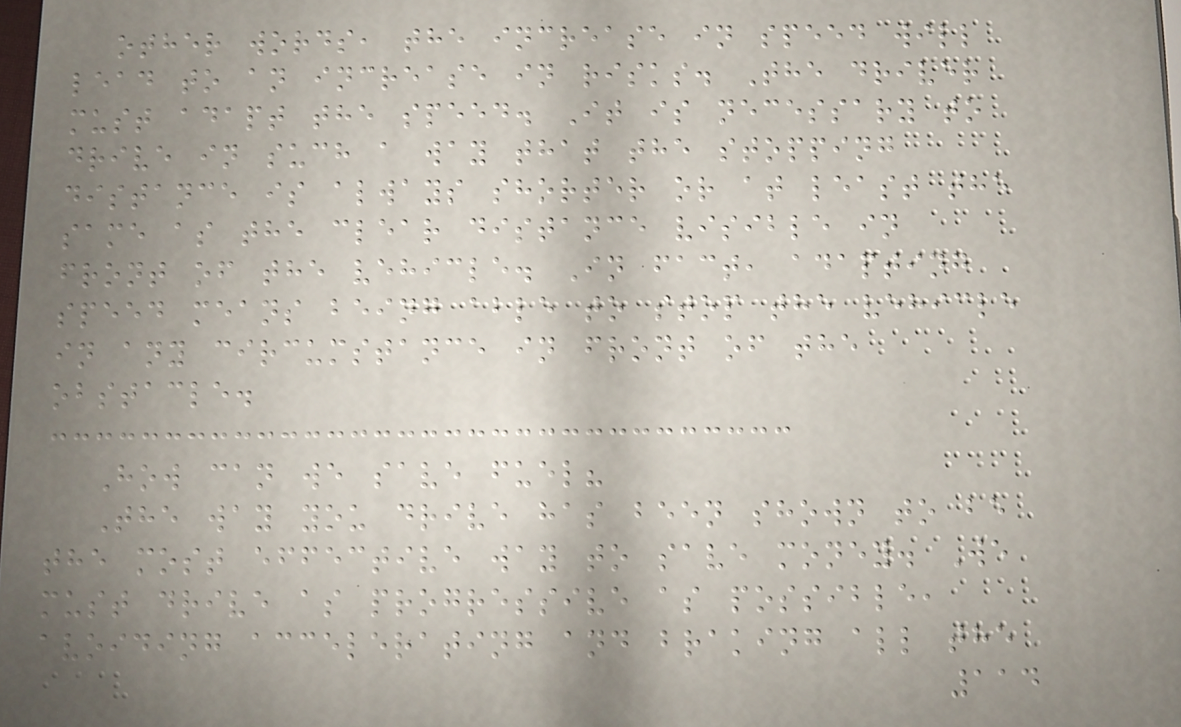other words, the increase in speed will
lead to an increase in risks. The driver
must adapt the speed. It is necessary to
drive in such a way that the stopping
distance is always shorter or at least the
same as the clear distance visible in
front of the vehicle. In fact, adapting
speed means being able to stop the vehicle
in any circumstance in front of the
obstacle.
How can we save fuel?
The way you drive has been shown to be
the most effective way to save money. We
must drive as progressive as possible,
avoiding accelerating and braking all the
114
